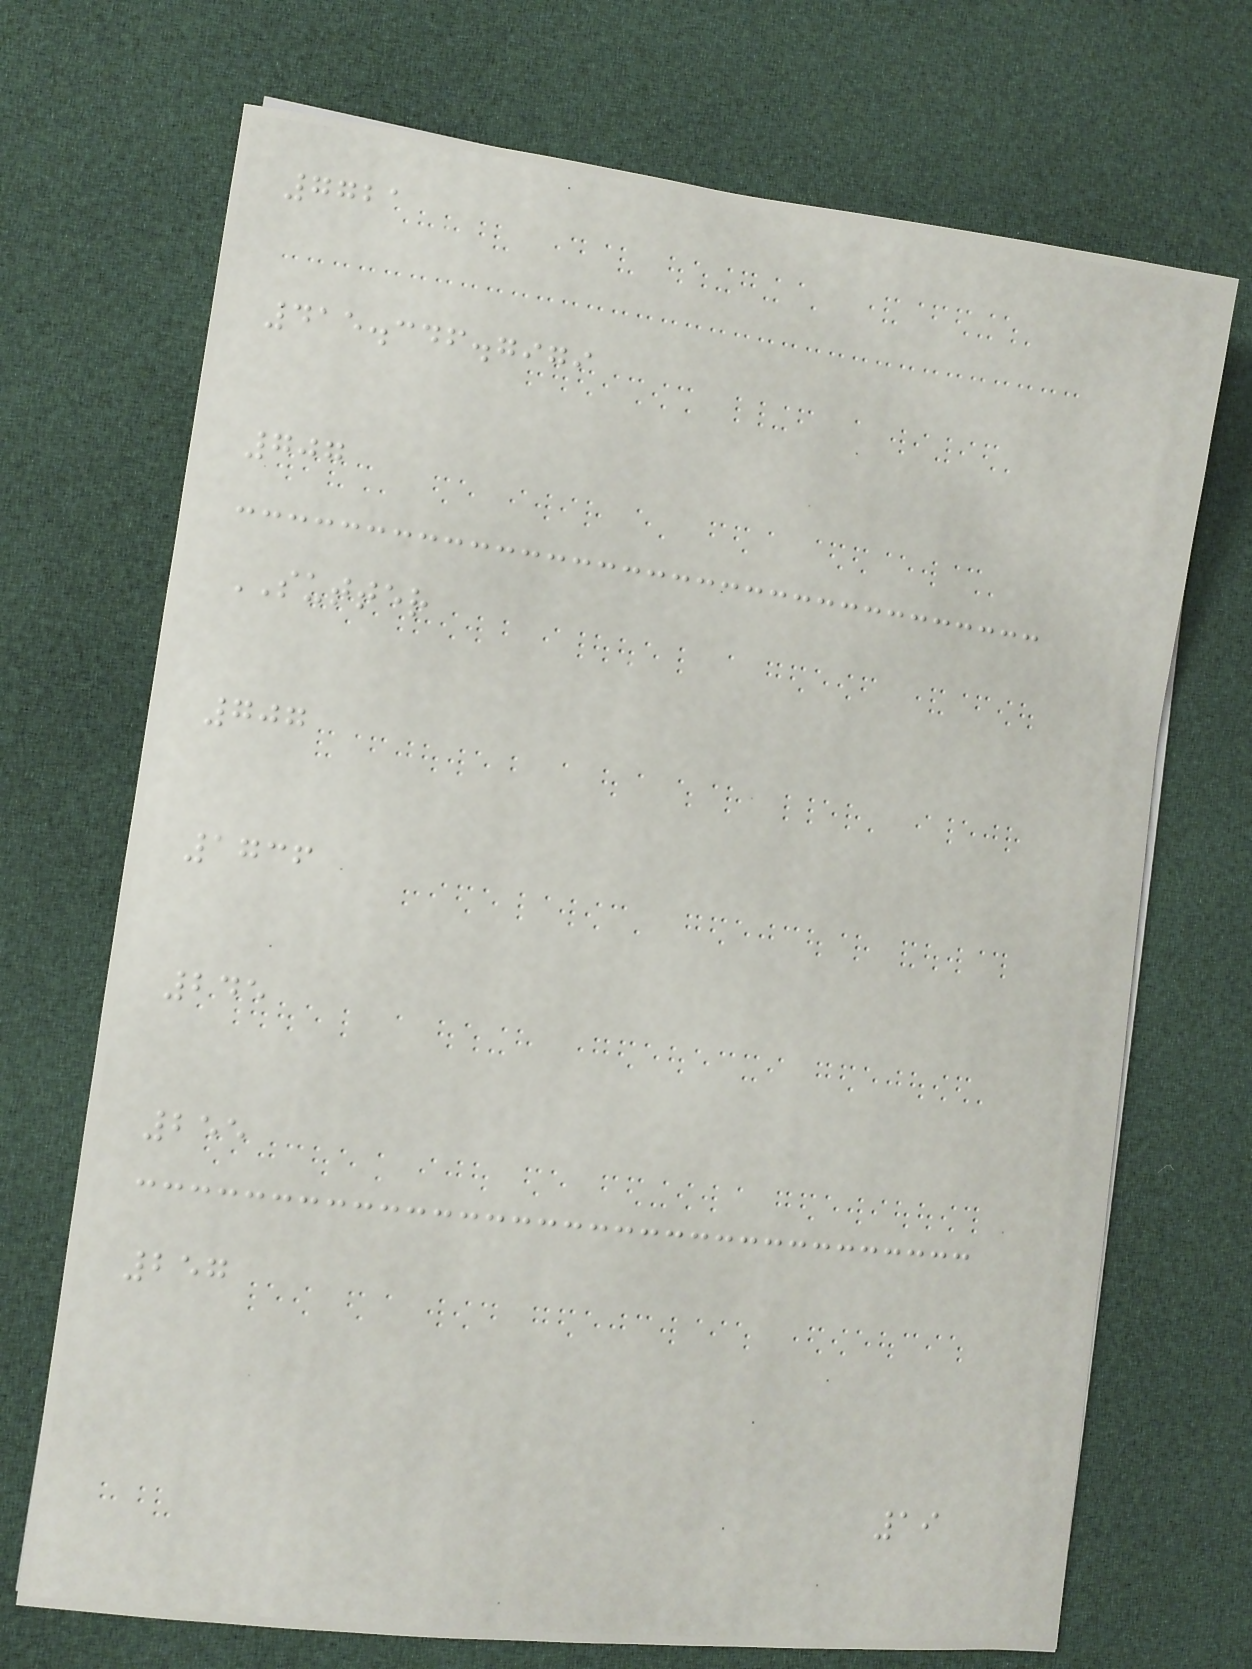7721
415.346.7979
707
SUTTER
707
1736
245
255
257
19
